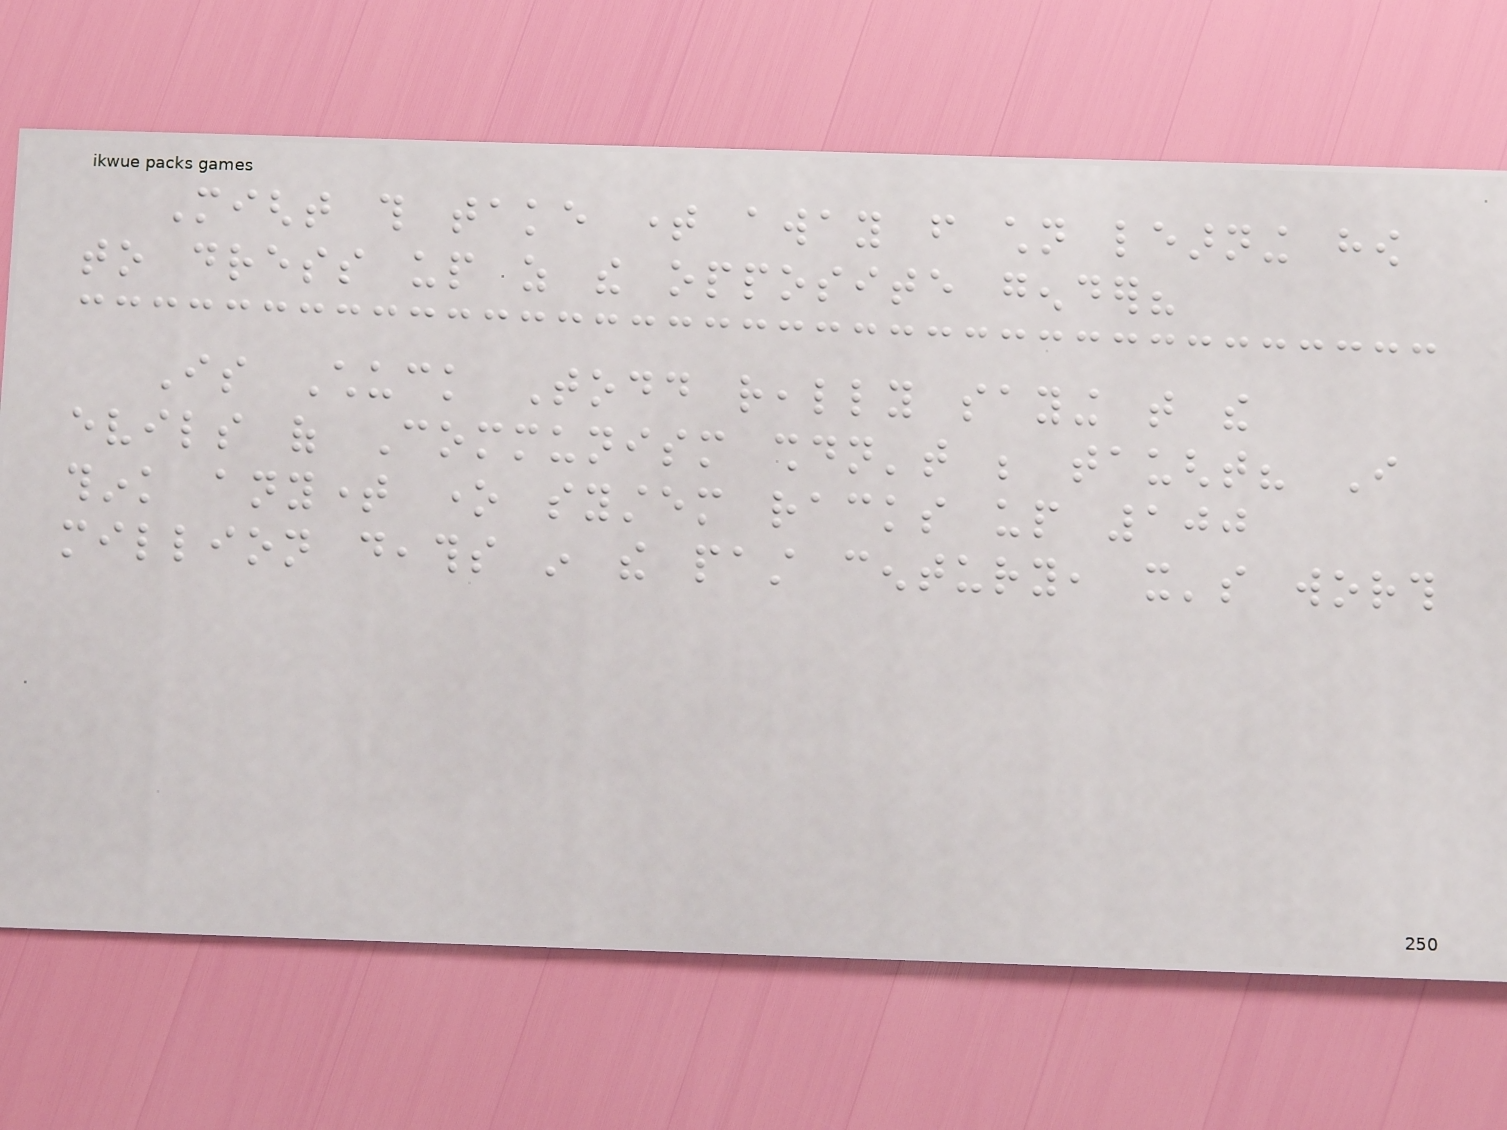Might this take time away from children learning how
to dress up as the opposite gender?
Is Chuck Todd really saying that the
evils of Communism shouldn't be taught? I
think anytime one system racks up 100
million deaths in the past century, it's worth
